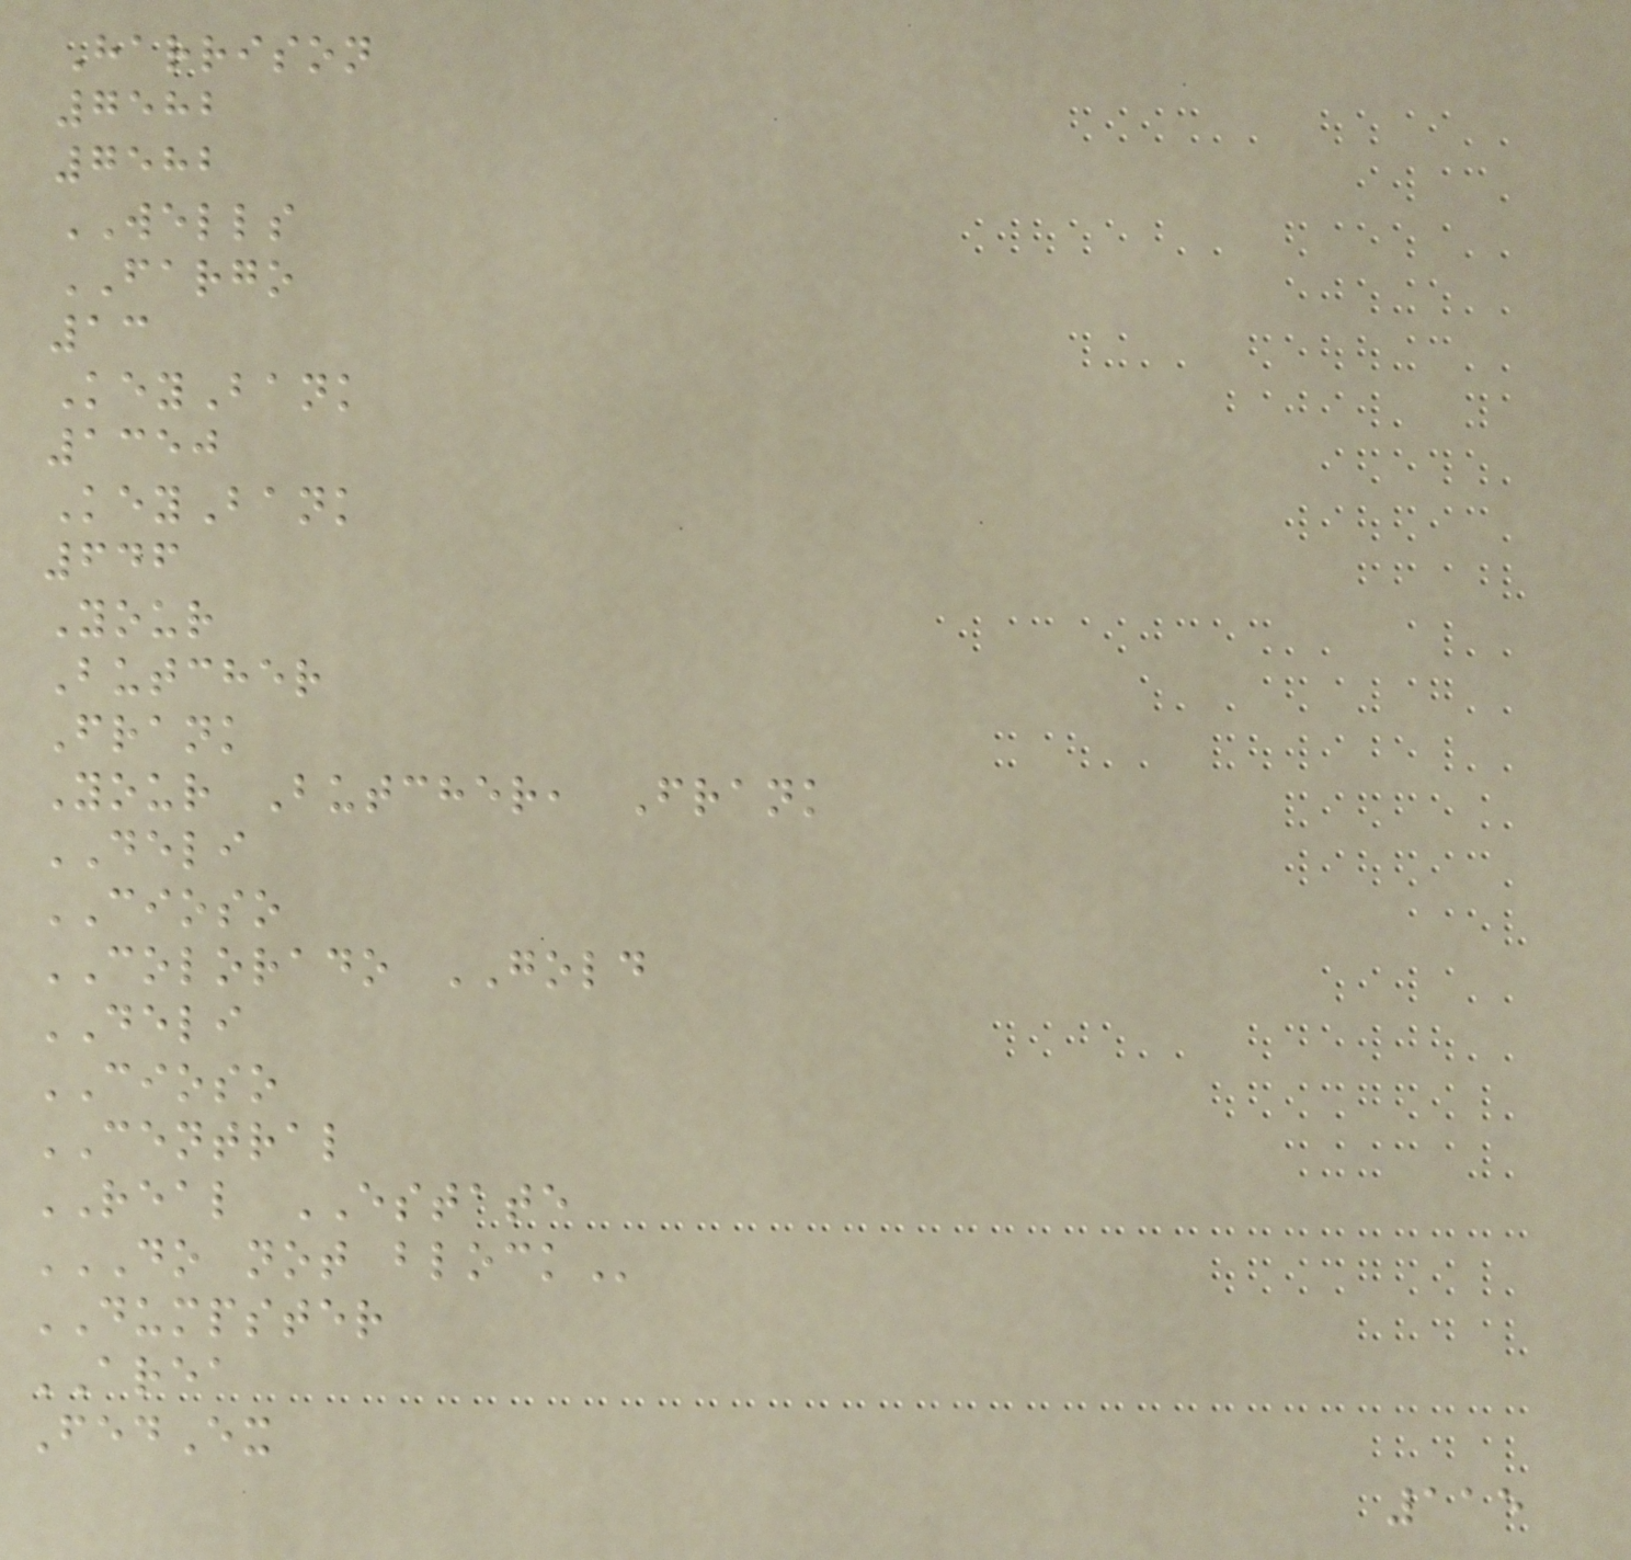Harrison
7582
7582
WELLS
FARGO
13
KeyBank
1350
KeyBank
646
Your
Butcher
Frank
Your Butcher, Frank
DELI
CIOSO
COLORADO GOLD
DELI
CIOSO
CENTRAL
REAL ESTATE
DO NOT BLOCK
DUMPSTER
AREA
FedEx
115
